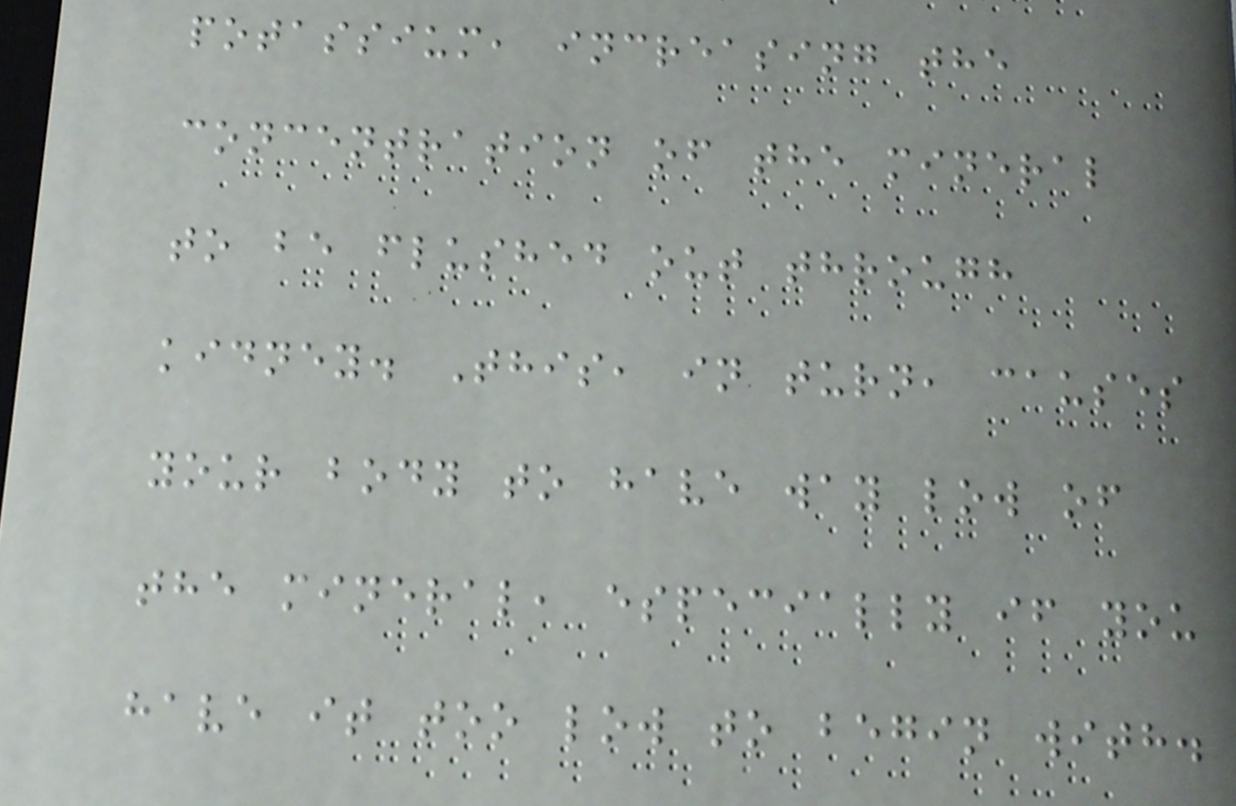potassium, increasing the
concentration of the mineral
to be flushed out through
kidney. This, in turn, causes
your body to have way low of
the mineral, especially if you
have it too low to begin with.
